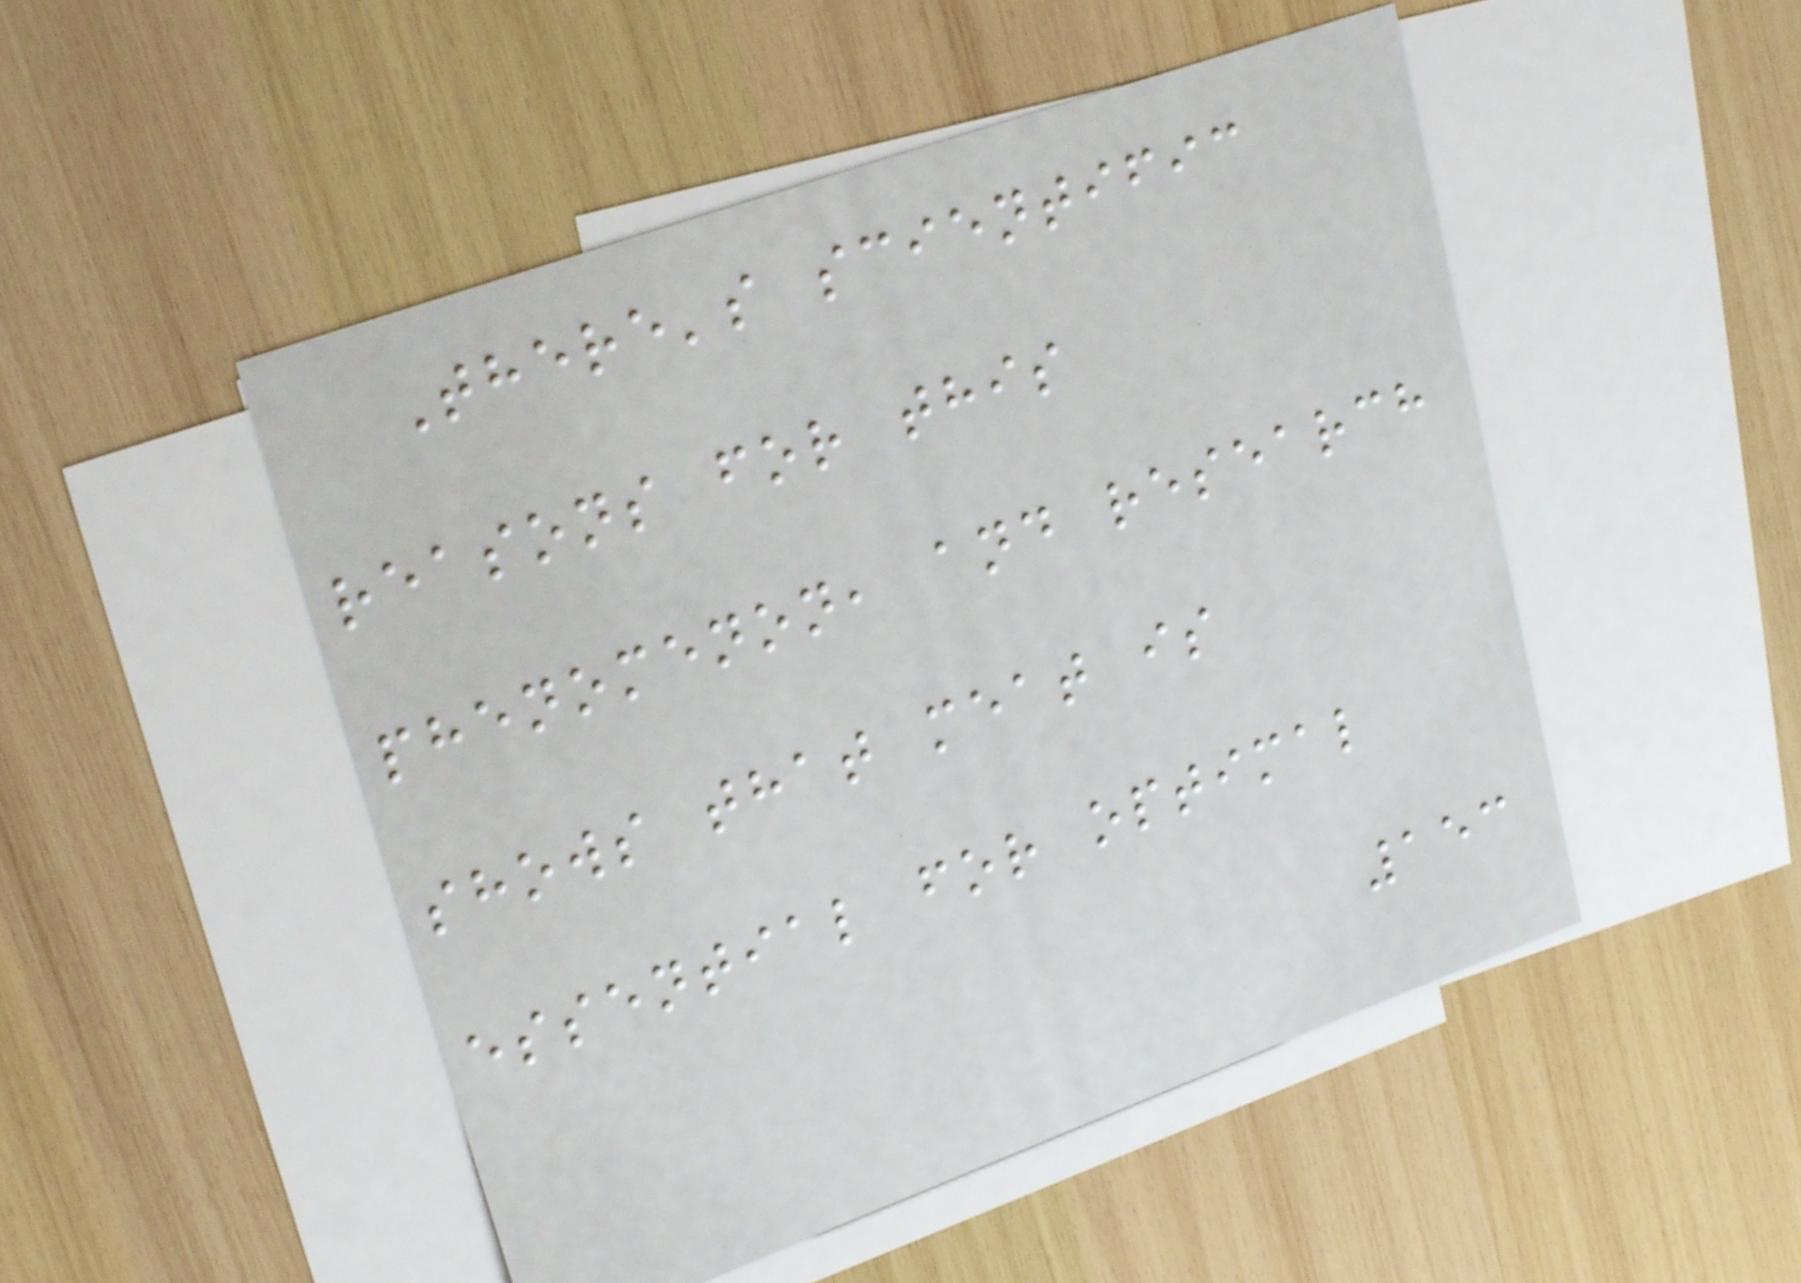There's scientific
reasons for this
phenomenon, and research
shows that meat is
essential for optimal
153
